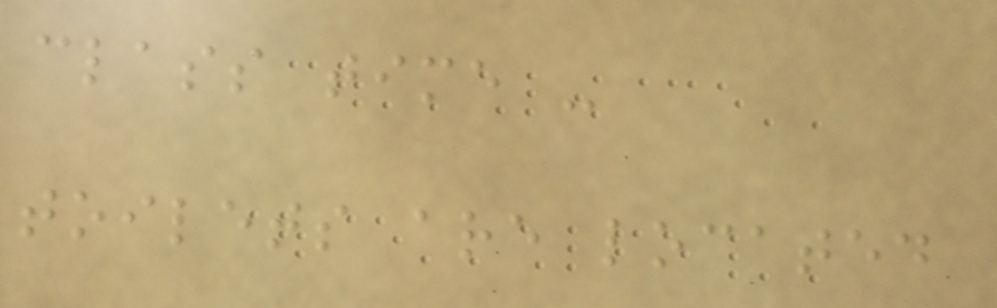class time -
toilets are located
